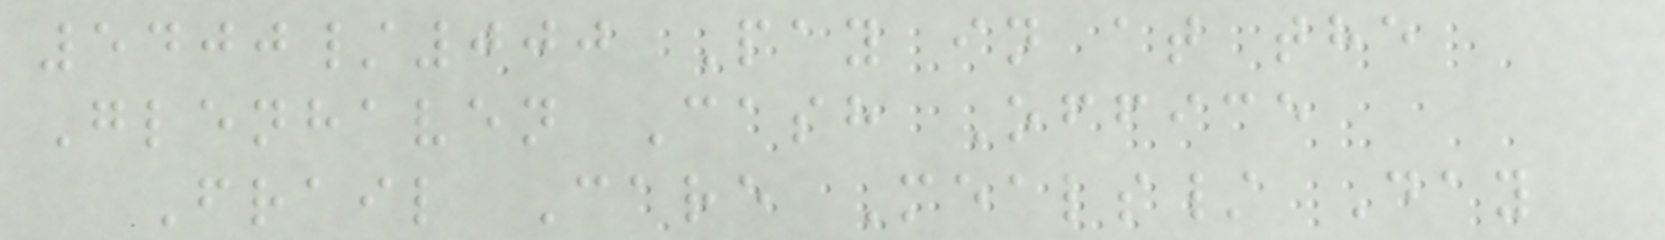5400/000 Pay in at the
Glenhaven Cash Office
Frail Care Meals/ Day
